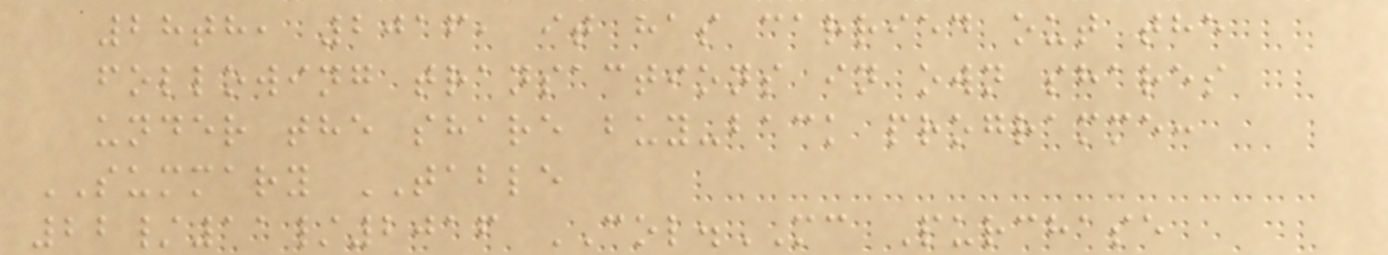28th, 2016, it has carried out the
following transactions in own shares
under the share buy-back programme:
SUMMARY TABLE
22/11/2016 COL.MC Purchase
